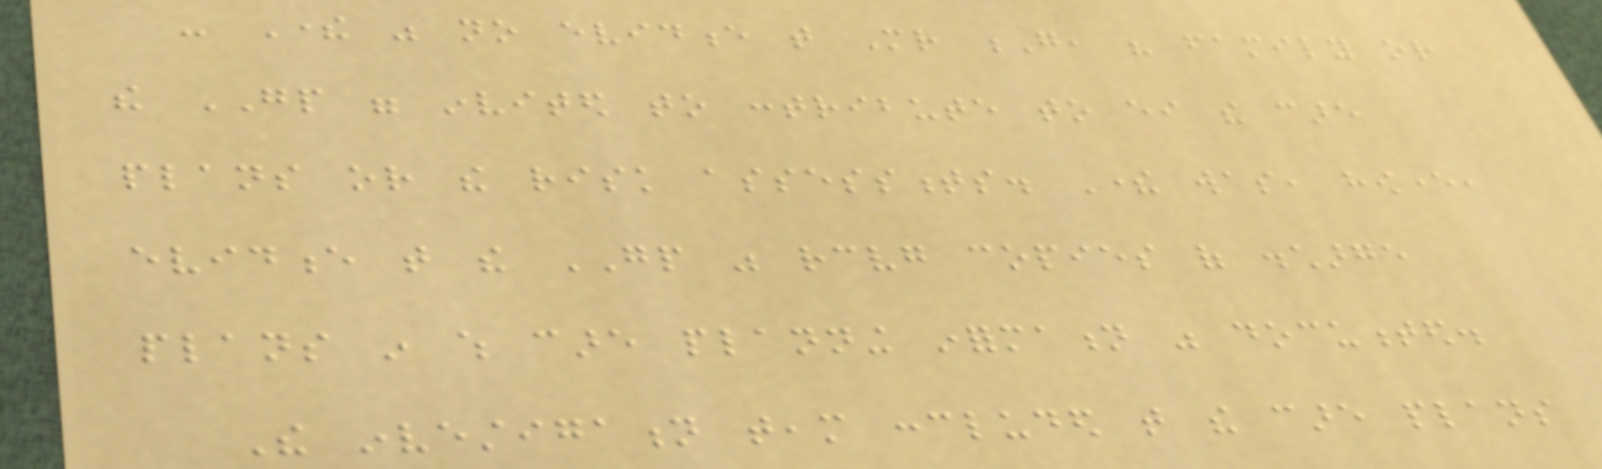- There was no evidence that Mr G, his family or
the GP were invited to contribute to either the care
plans or the risk assessments. There was, however,
evidence that the GP was receiving copies of discharge
plans in which care planning information was documented.
The investigation team concluded that the care plans
